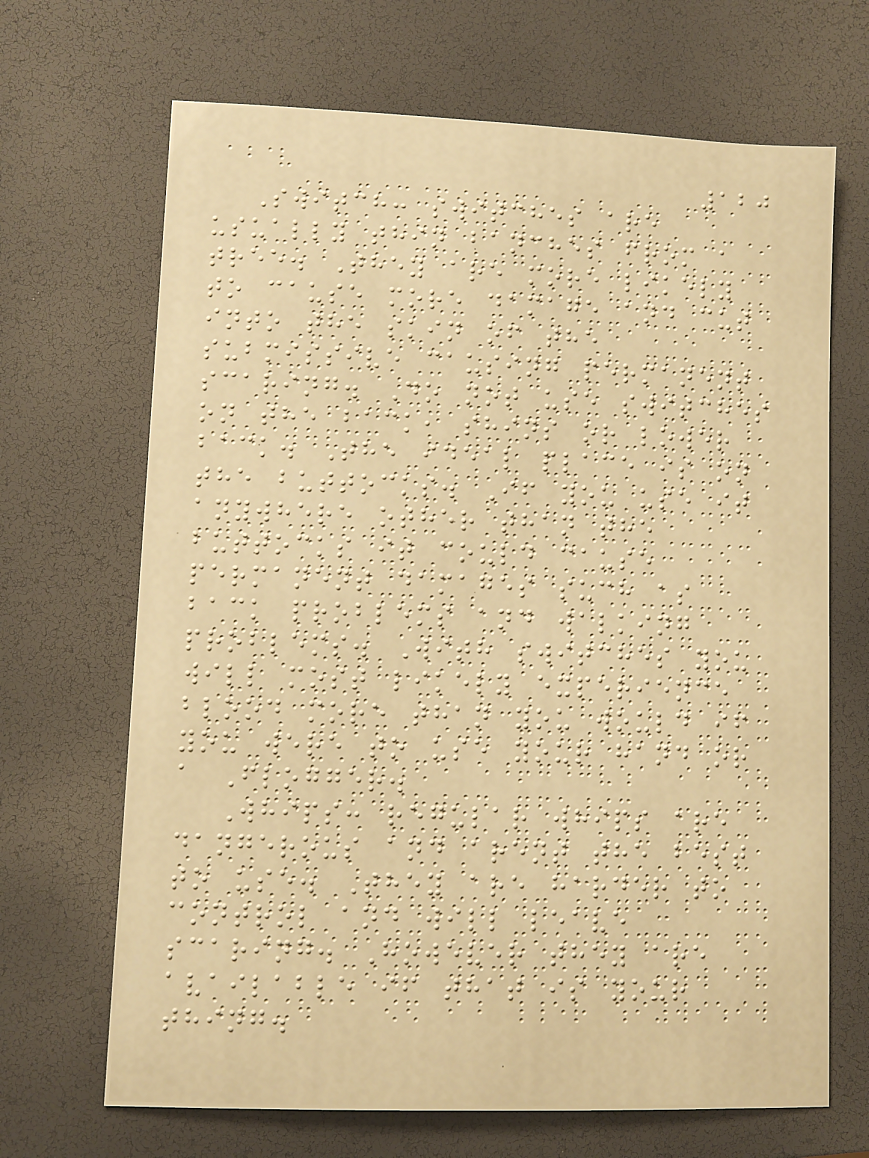120
Switch: switches are
usually thin banches from a
tree. They are more likely
to cause more damage and cut
into the skin of the
submissive causing permanent
scaring. Do not use switches
on the back, shins or lower
back. The ideal place is on
the buttocks. If you use it
anywhere other than the
buttocks it could cause
permanent damages such as
back problems and walking
problems. With switches you
will most likely experience
blood more than you would if
you were to use your hand or
a Flogger.
Whips: regular whips are
dangerous and arent the best
to use. They are harder to
control and will leave
scaring. However they are
available if that is your
thing.
